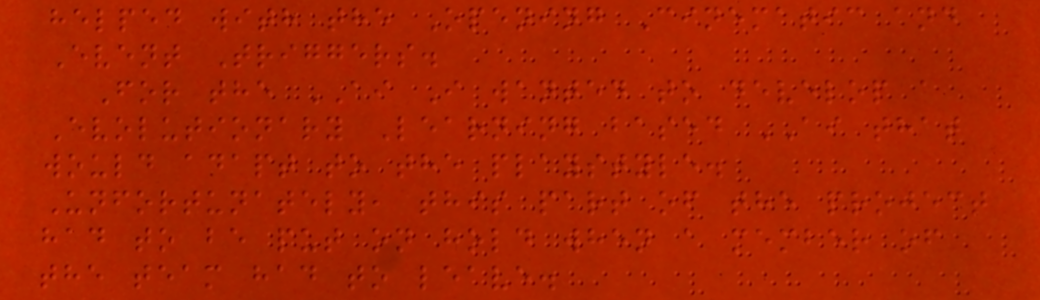helped with the Opening Cinematic and
Event Triggers.
For the AI I wanted to develop a
Evolutionary Learning based AI that
would adapt to the playstyle.
Unfortunately, this part of the project
had to be put on hold when a member of
the team had to leave.
